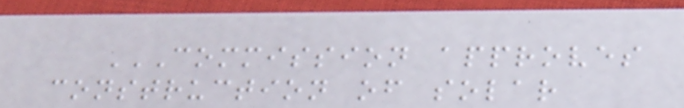COMMISSION APPROVES
CONSTRUCTION OF SOLAR
